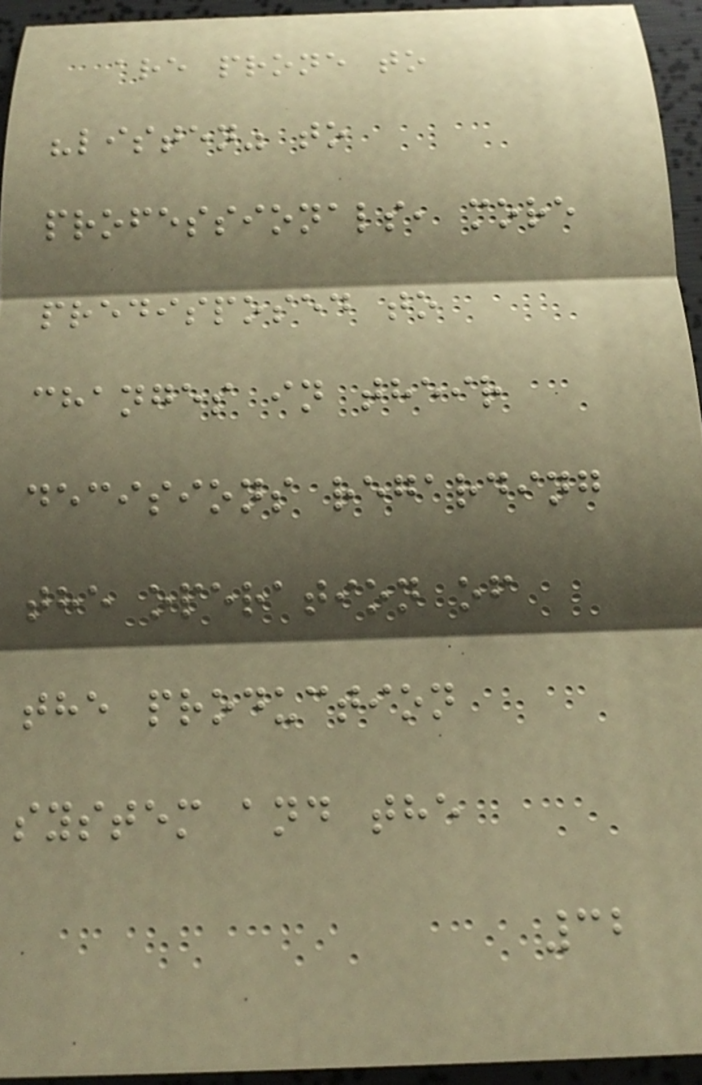are prone to
"listen" to
professionals, more
predisposed to
changes in their
decisions regarding
the operation of
the production
system and the
32
